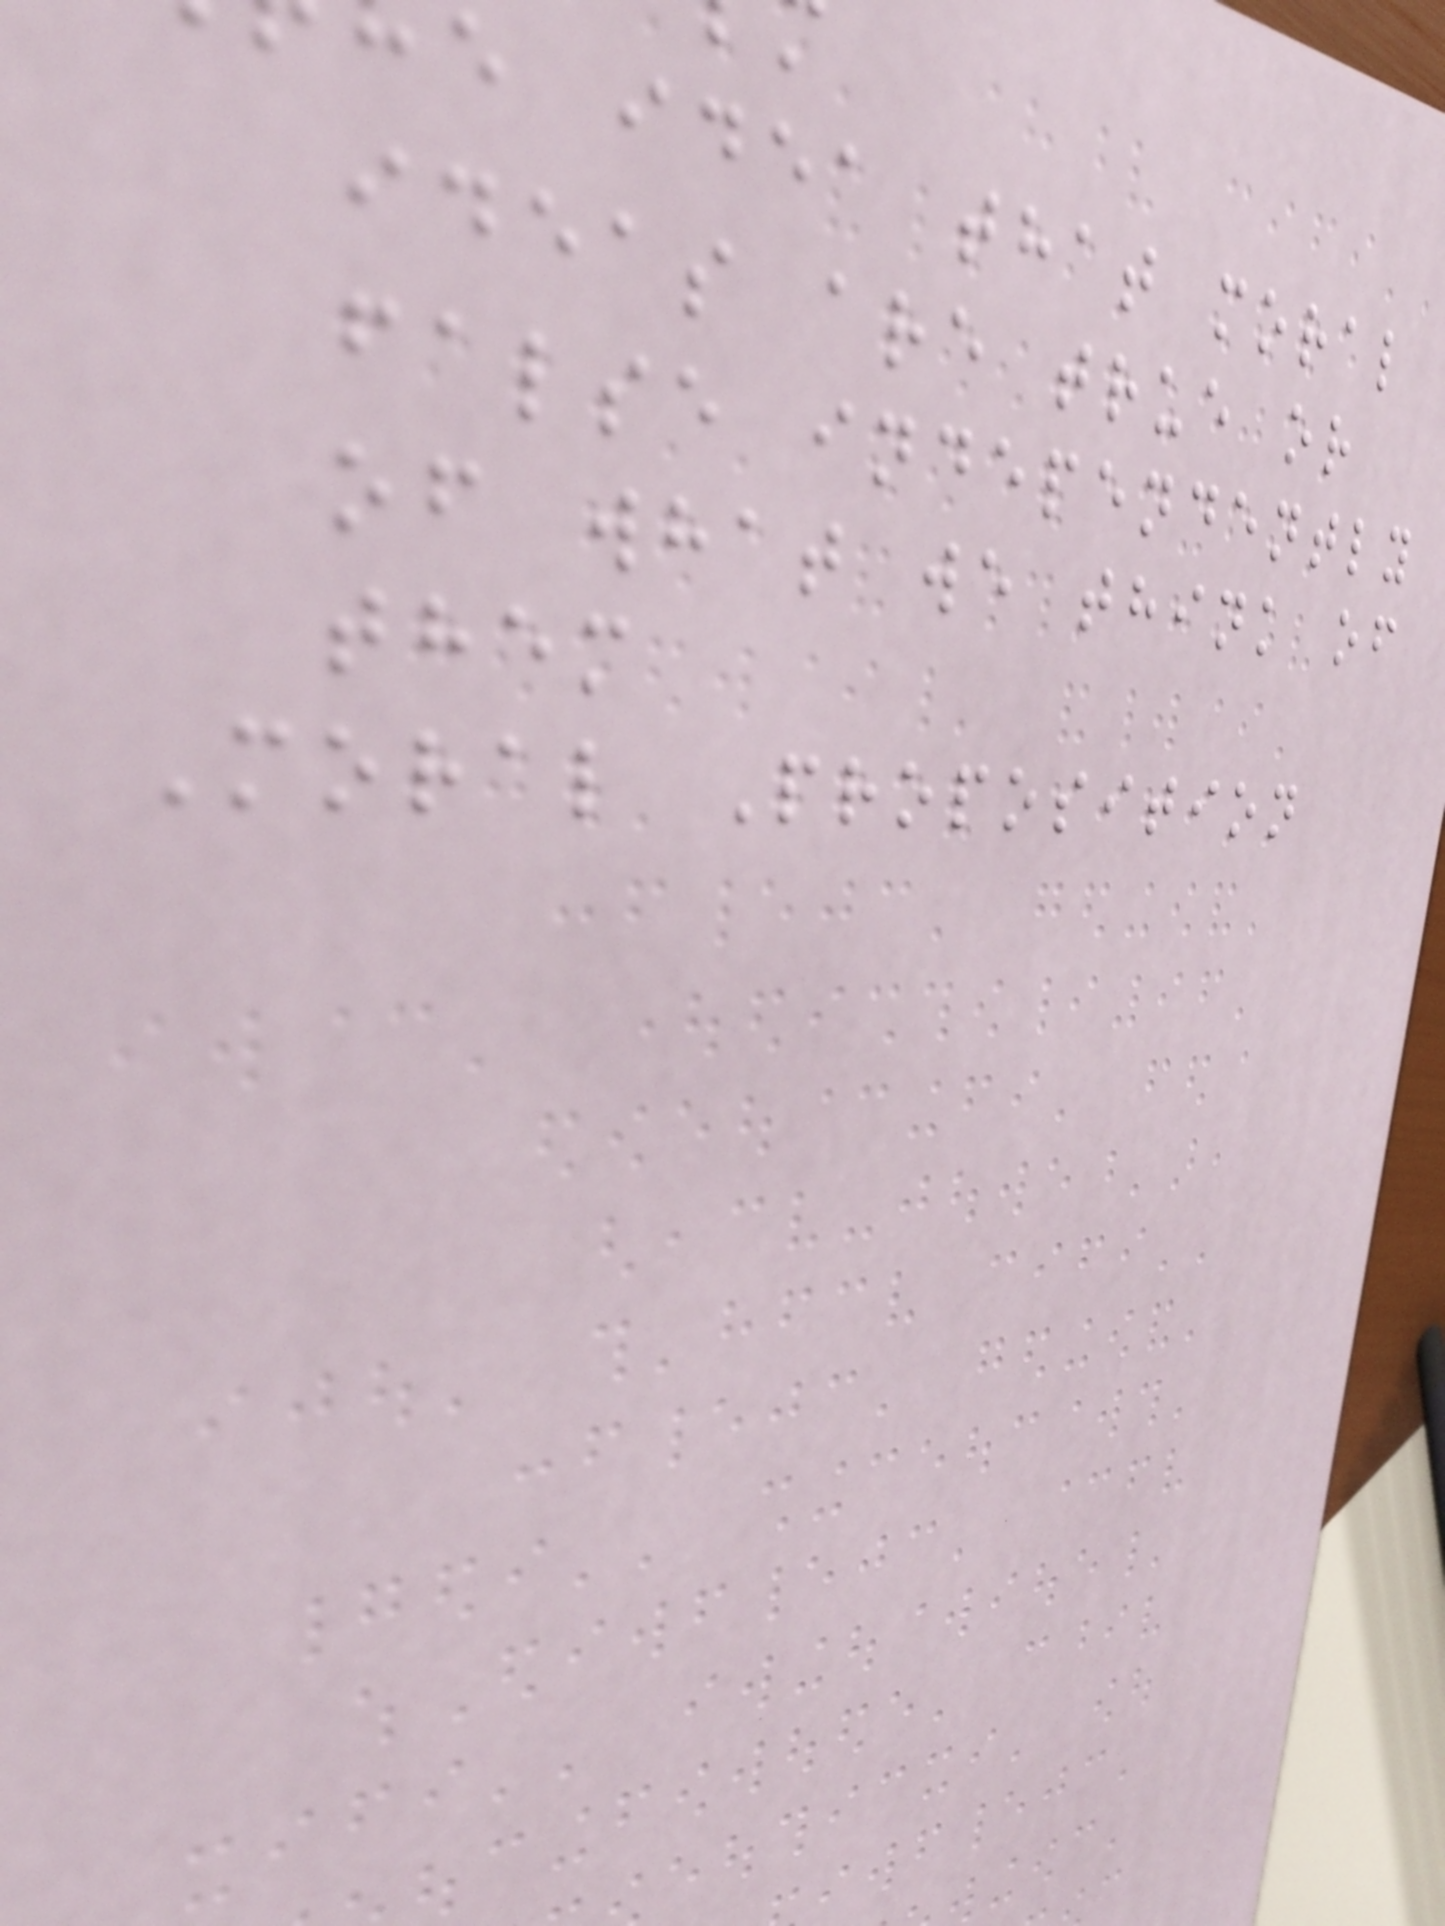e idea that moral
ideas are true or
false independently
of what we think of
them
Moral Proposition
